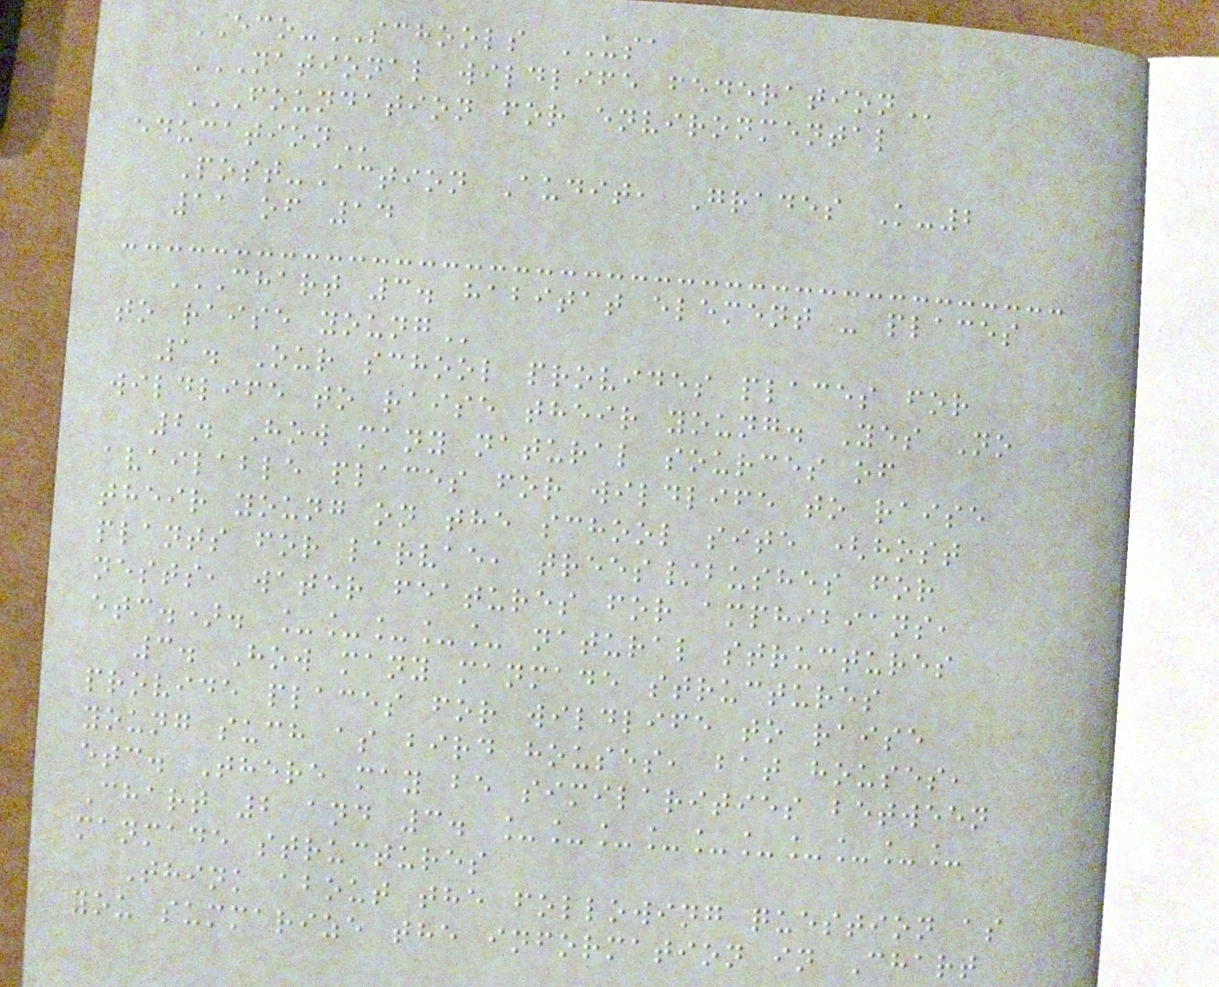ECO-SCHOOLS USA
NATIONAL WILDLIFE FEDERATION
FOUNDATION FOR ENVIRONMENTAL
EDUCATION
Post-Action Audit, Grades K-2
11 of 14
CHART 3. HABITAT ELEMENT - PLACES
TO RAISE YOUNG
1. Our school provides places for
wildlife to raise their young. Yes No
2. How many natural sources of
available places for wildlife to raise
their young on the school site (host
plants for larvae, trees/bushes for
nests, water features for amphibians,
etc.). _____ natural structures
3. How many manmade structures
provide places for wildlife to raise
young such as bird houses, bat houses,
etc. There may be similarities between
Chart 2 and 3. __________
manmade structures
Think about the following question as
you summarize the information in Chart
